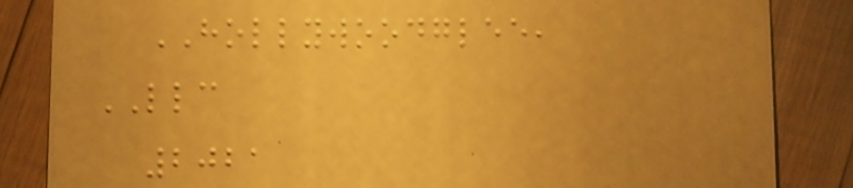HOLLYWOODGLEE,
LLC
2021
